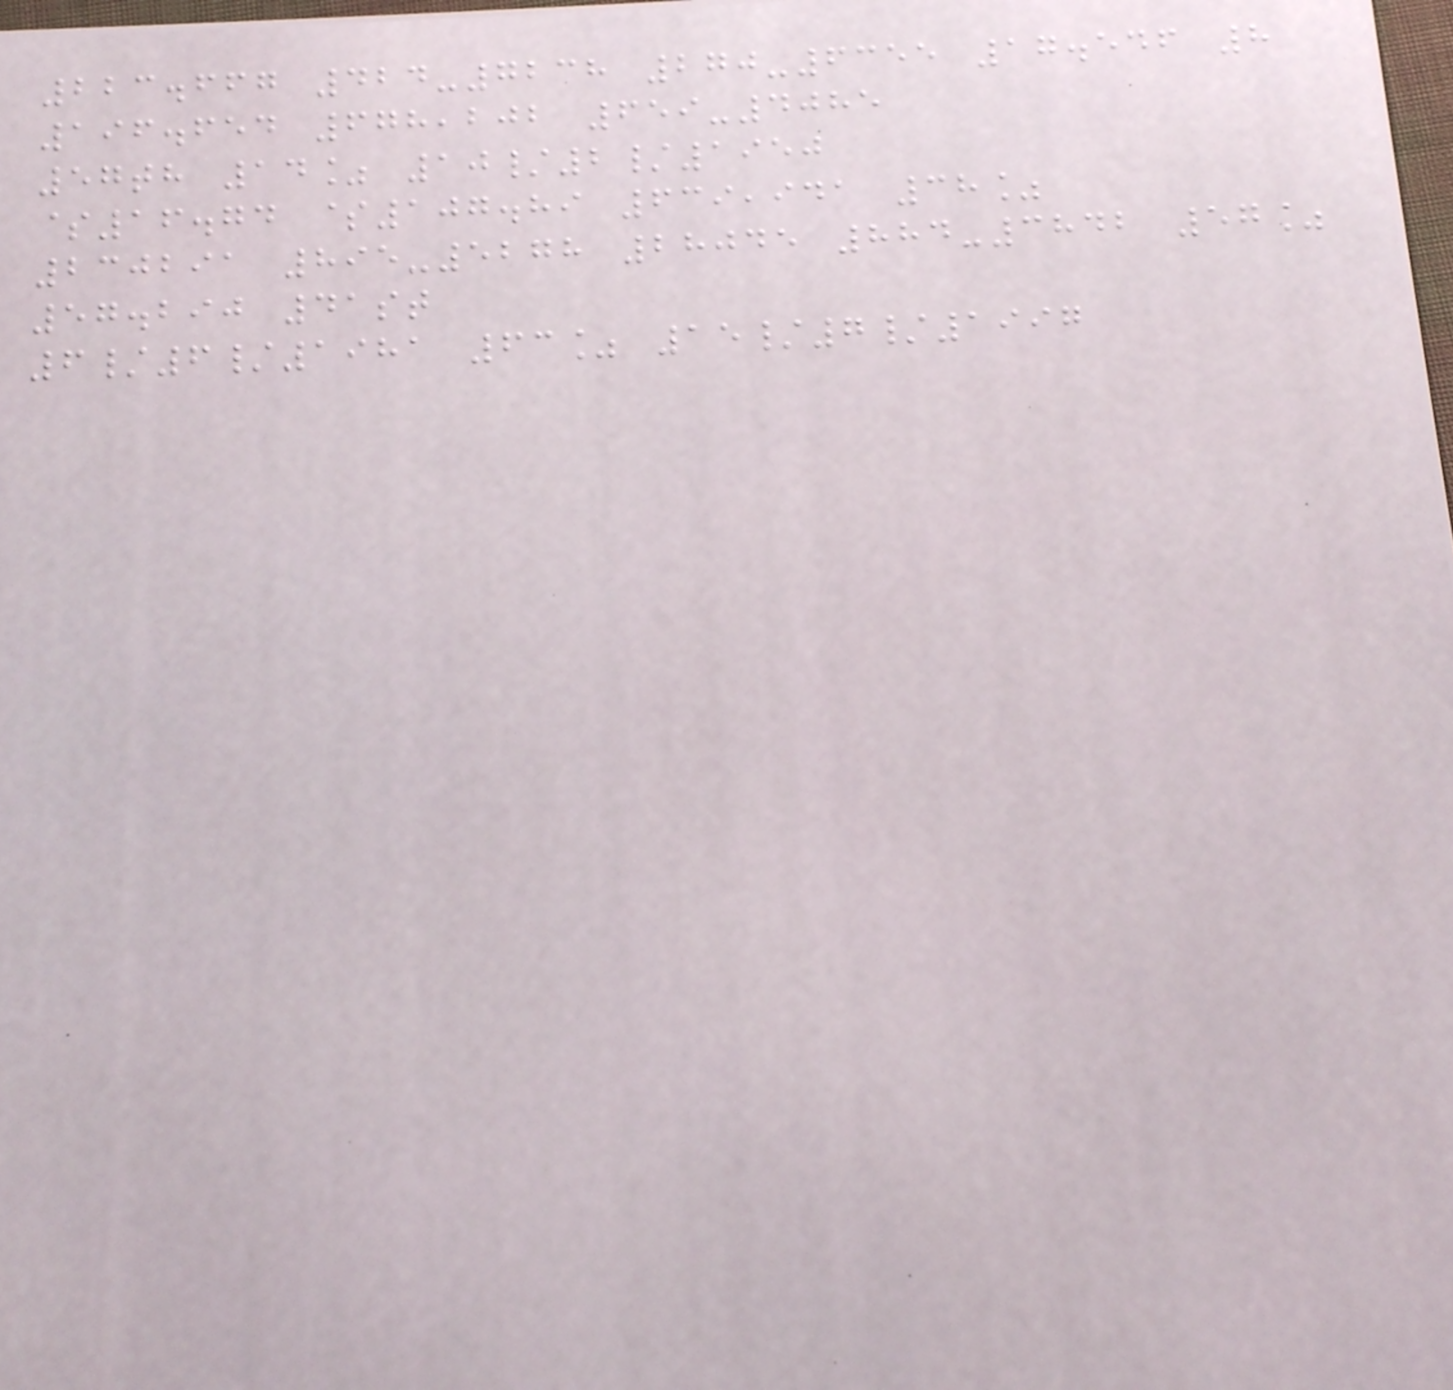223.667 424-7238 270-6355 17.546 8
196.654 678,202 659-4085
57th 14% 10/2/1950
$16.74 $107.89 639,941 38%
230291 895-5278 28045 884-3842 57%
57.290 41st
6/6/1981 63% 15/7/1997
